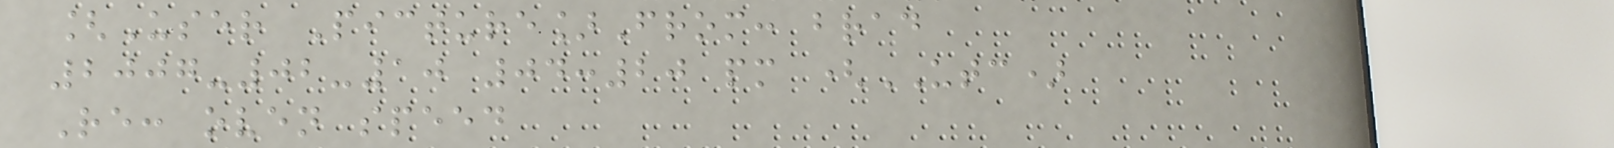[User Picture]From: brad
2007-02-10 04:20 pm (UTC)
Re: oven speed
